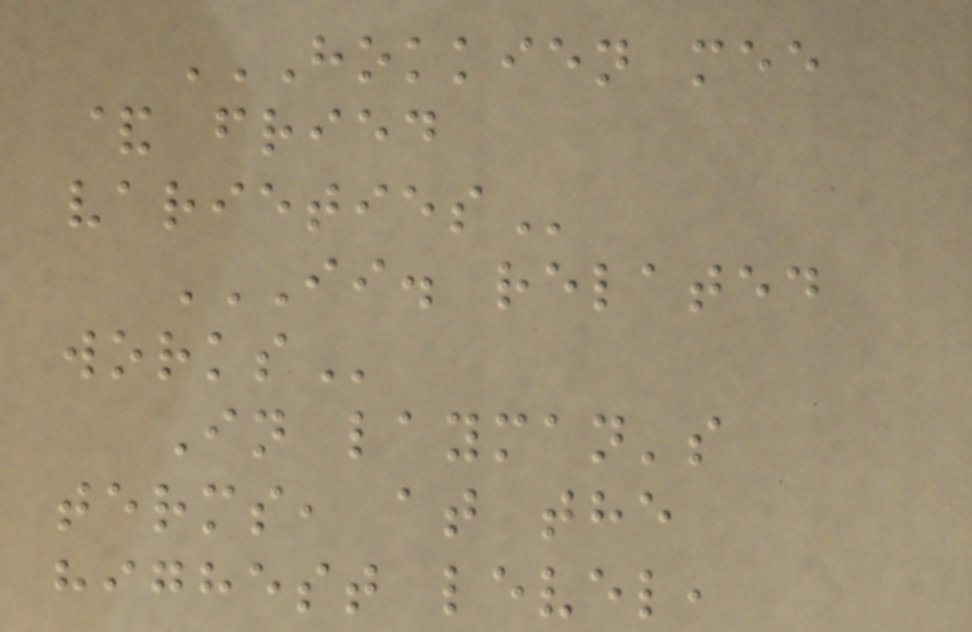HOKKIEN MEE
& FRIED
VARIETIES
II. RELATED
WORKS
In layman's
terms, at the
highest level,
